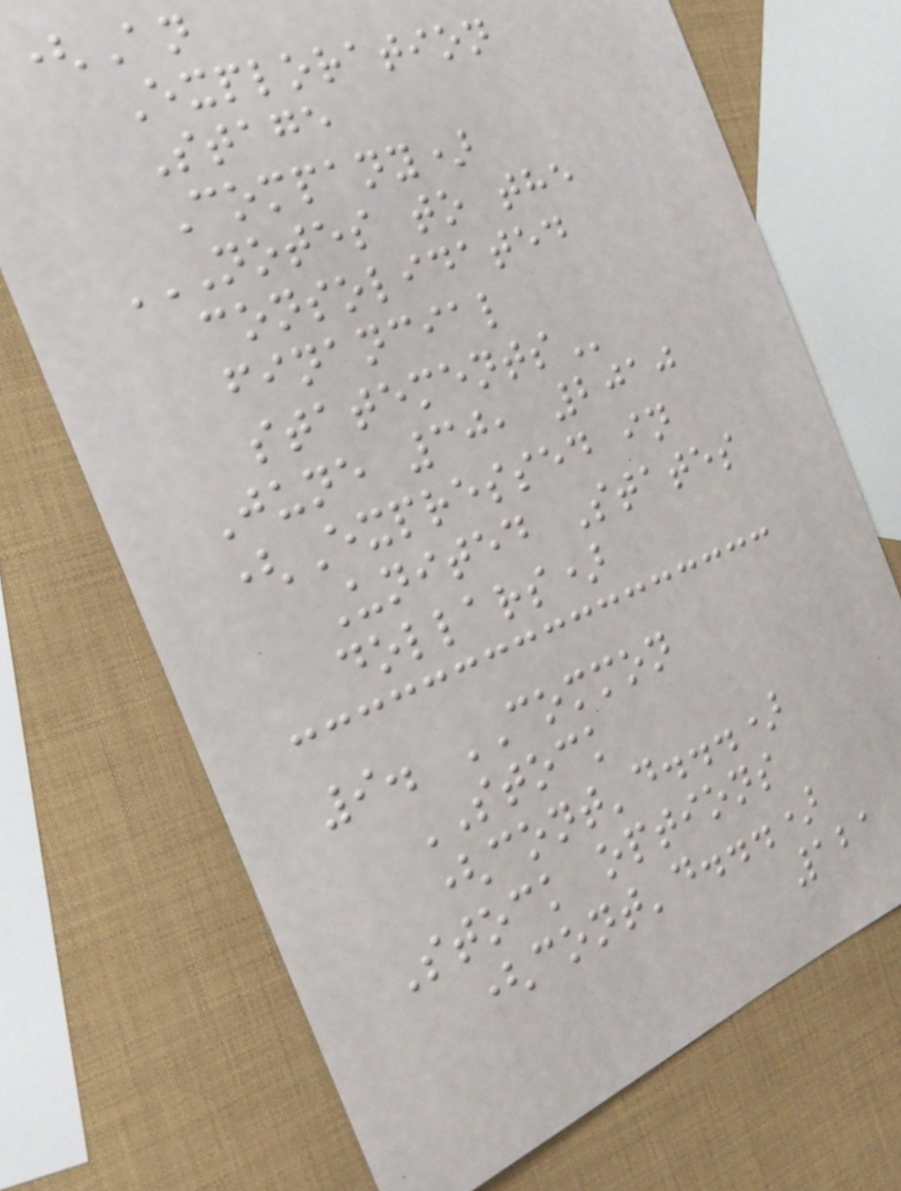(An
Exploration
Stage
Company)
NOTES TO THE
CONSOLIDATED
FINANCIAL
STATEMENTS
June 30, 2010
(Expressed in
United States
dollars)
9. COMMON
STOCK
(cont'd...)
Stock options
(cont'd...)
121
